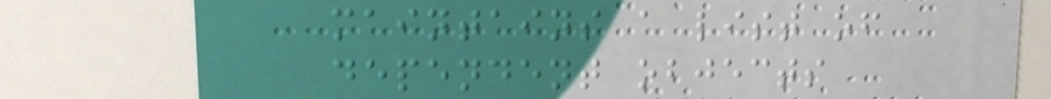maintains a list of
dependent objects
